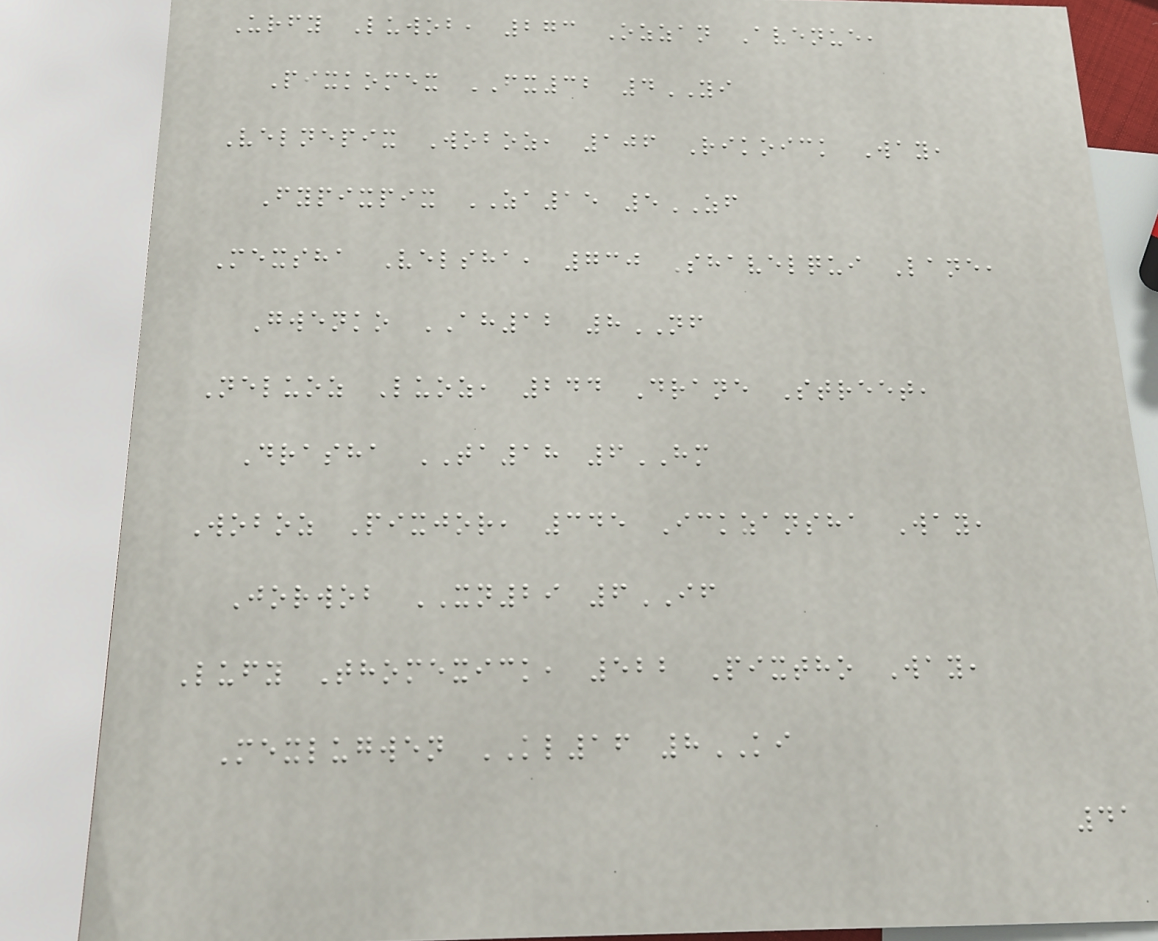Urfy Luwob, 273 Ozzan Avenue,
Pixkomex FX32 4YI
Velnepix Woboz, 106 Rikoick Way,
Fypixpix ZA15 5ZF
Mexsha Velsha, 730 Shavelqui Lane,
Gwenko AH12 8NF
Neluoz Luoz, 244 Drane Street,
Drasha TA18 6HM
Woboz Pixjor, 345 Ickzansha Way,
Jorwob XN29 6IF
Lufy Thomexick, 522 Pixtho Way,
Mexlugwen KL16 8KI
41
